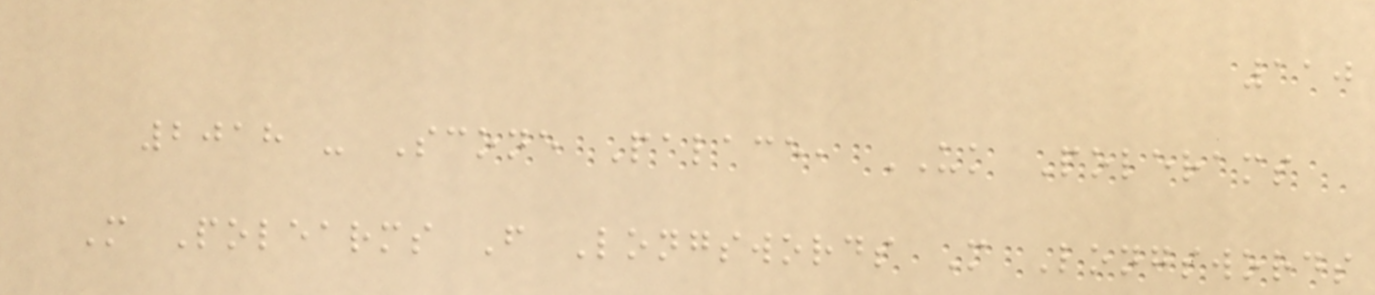110
2018 - Scone Palace, UK Polerams
M Polearms F Longswords M Longswords
